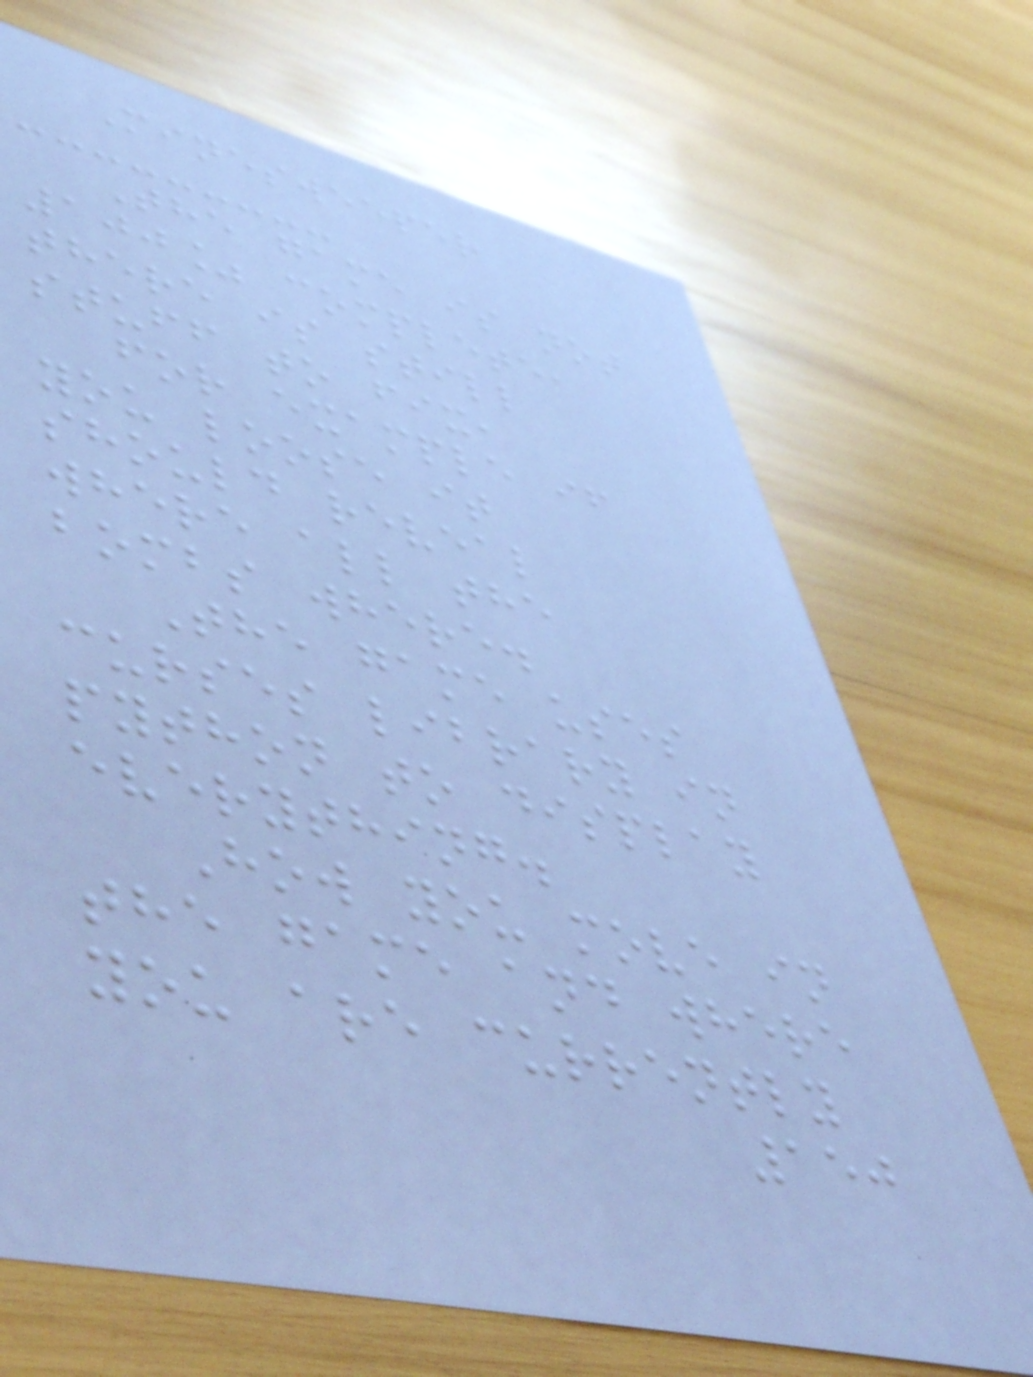Minesweeper
The game is not
100% complete,
there is still
stuff to fix,
for example if
you loose it
should reveal
where all the
bombs where.
The game uses
curses library in
python to display
everything.
How you move in
the game and where
you are currently
150
